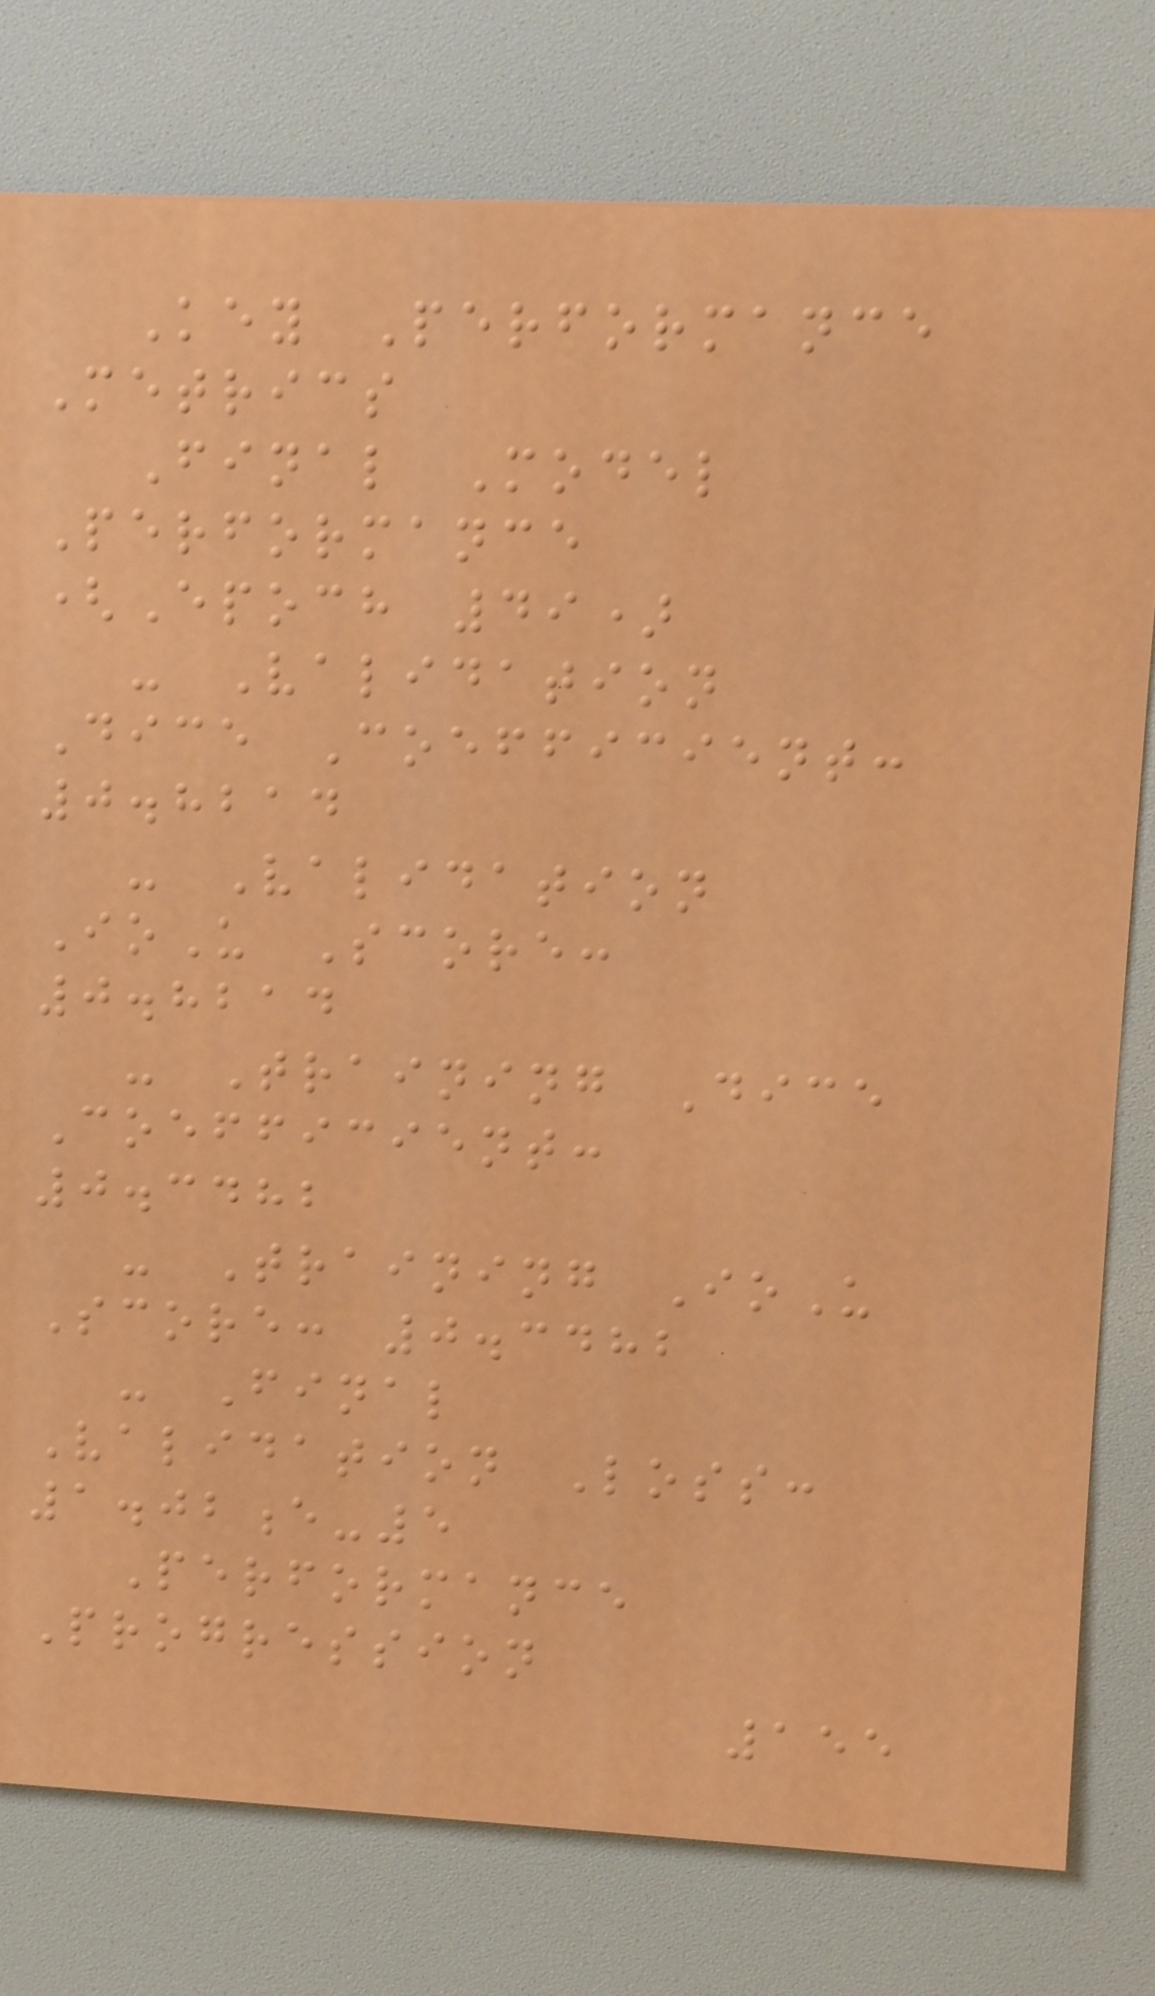Key Performance
Metrics
Final Model
Performance
(Epoch 49)
- Validation
Dice Coefficient:
0.8214
- Validation
IoU Score:
0.8214
- Training Dice
Coefficient:
0.3482
- Training IoU
Score: 0.3482
- Final
Validation Loss:
1.02e-5
Performance
Progression
155
